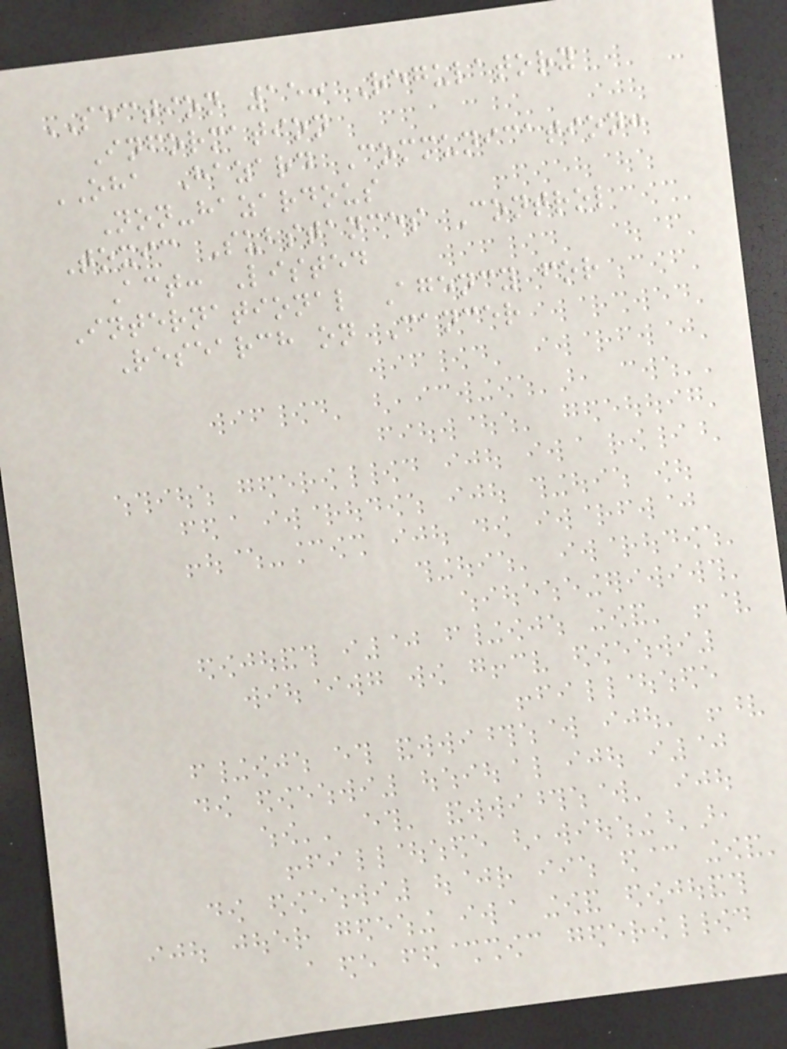SECTION 15: Regulatory
Information
OHA Hazard Communication:
Non-hazardous
Toxic Substances Control
Act: Listed
International Agency for
Research on Cancer
